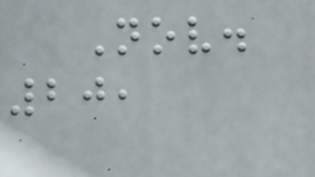Nov.
20,
